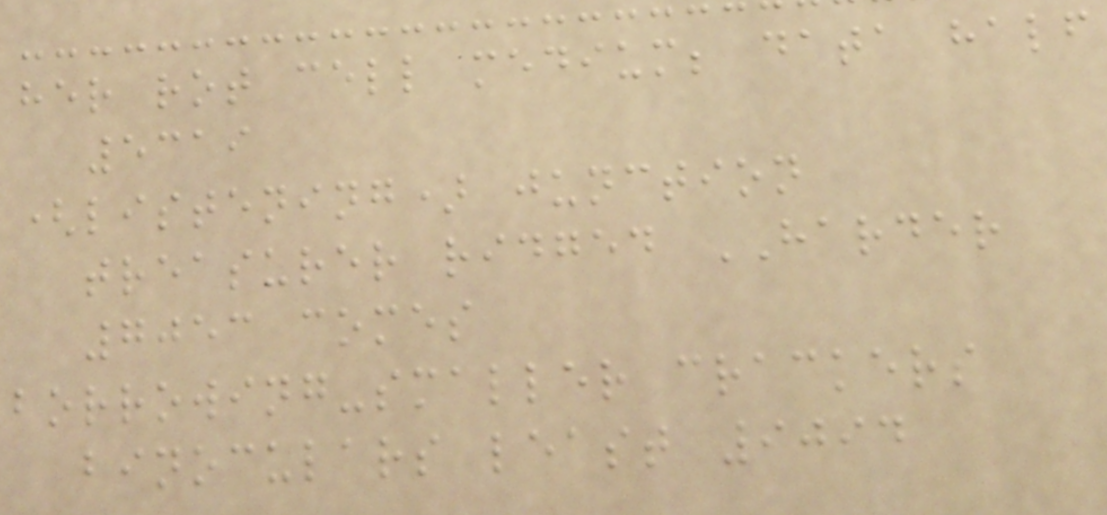her rot cell medium; data half
5319
(listening) junction
treasurer ridged HARDER
7053 comes
borrowing-smaller crackers
binoculars least 9094
